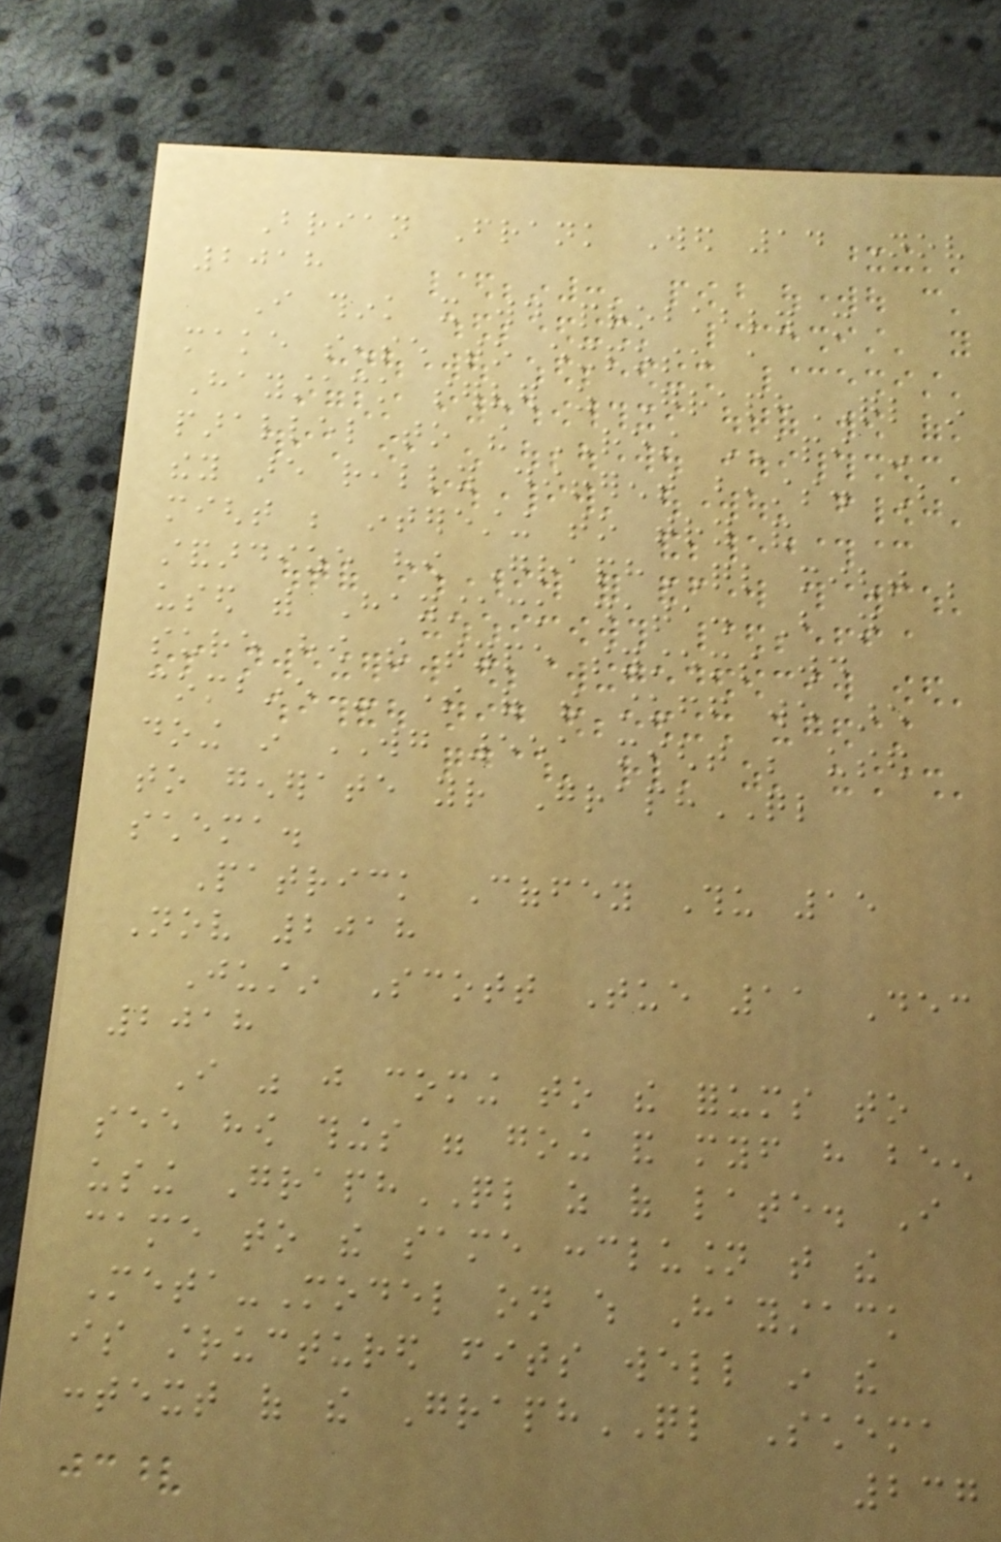Brian Frank Wed 14 Nov
2018
I think it would probably more
make sense to expose a
Haystack server as GraphQL in
parallel to the REST API -
they are really different beasts. But
might be interesting to try and
standardize how GraphQL might be
used with Haystack data. But not
sure how the type systems would
combine - some of the stuff we are
doing in WG 551 might be used
to generate your GraphQL
schema.
Patrick Coffey Thu 15
Nov 2018
Justin Scott Tue 11 Dec
2018
I was just coming to the forums to
see how things were going and myself have been
using GraphQL as of late. I
came to the same conclusion that the
Meta-Model on which Haystack
is structured fits well in the
context of the GraphQL Schema
237
